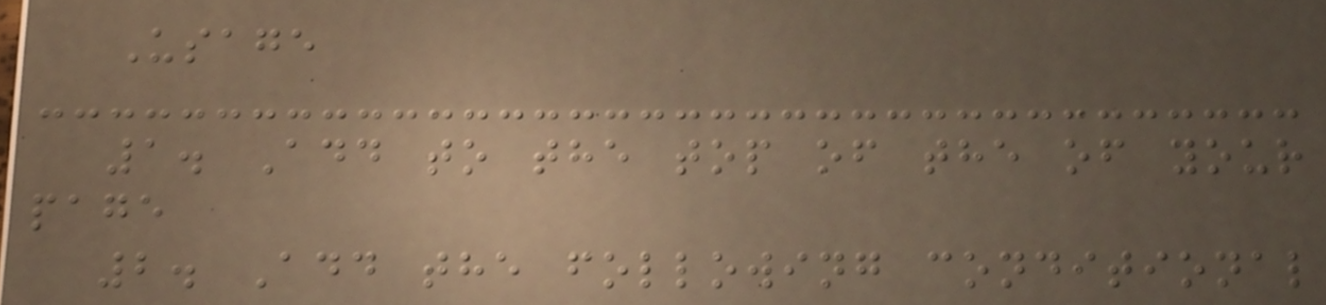Usage
1. Add to the top of the of your
page
2. Add the following conditional
